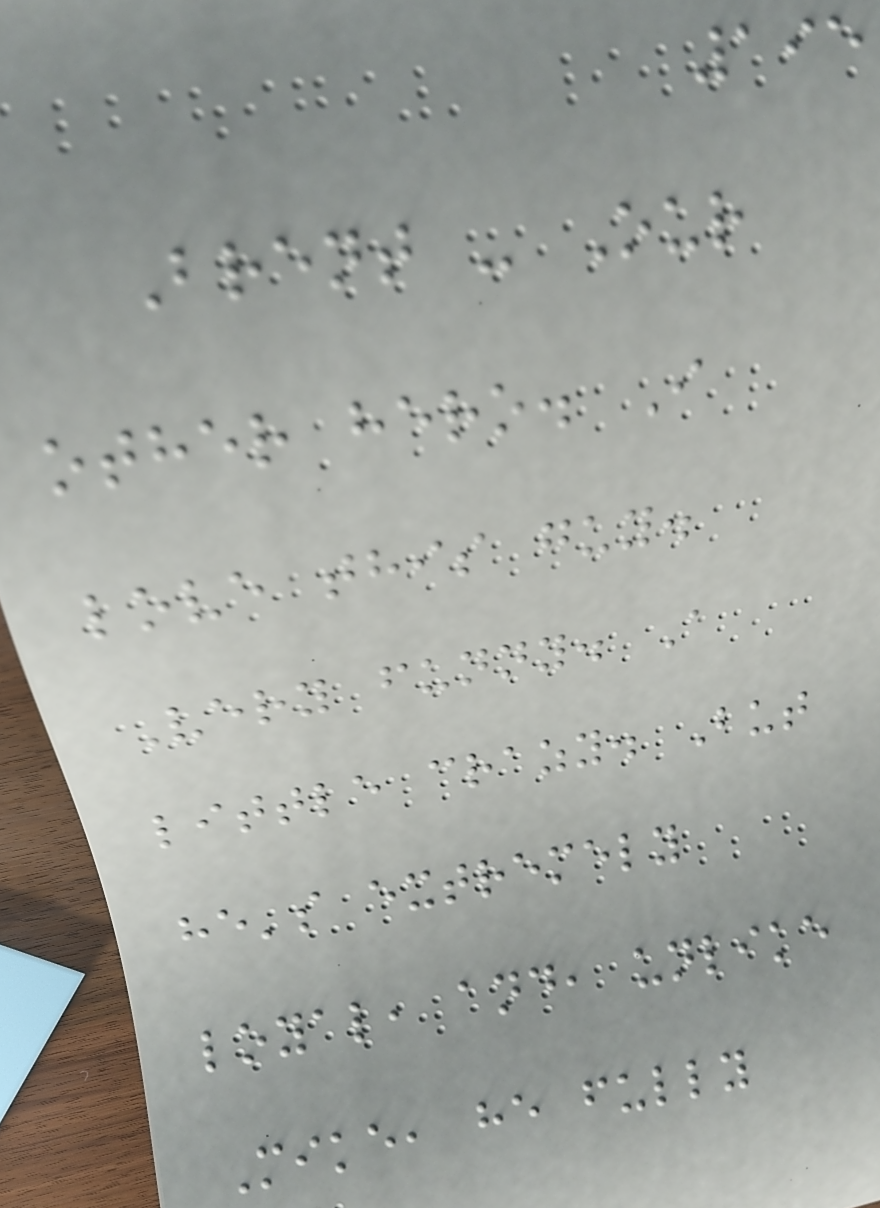195
Brent - Our
other hero. I
love this guy.
Very funny. A
little crazy. But
he's extremely
loyal, and, unlike
Mike, he fully
